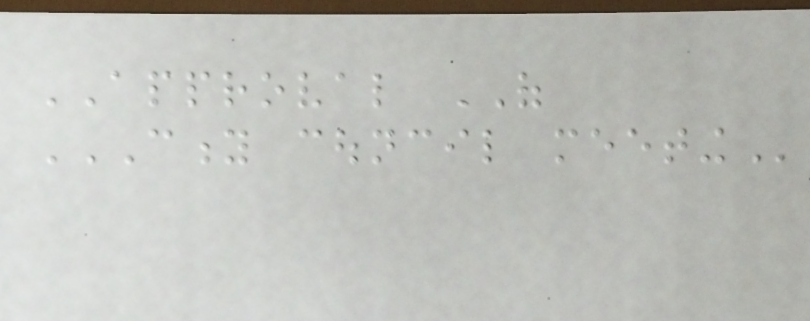APPROVAL OF
CITY COUNCIL MEETING
